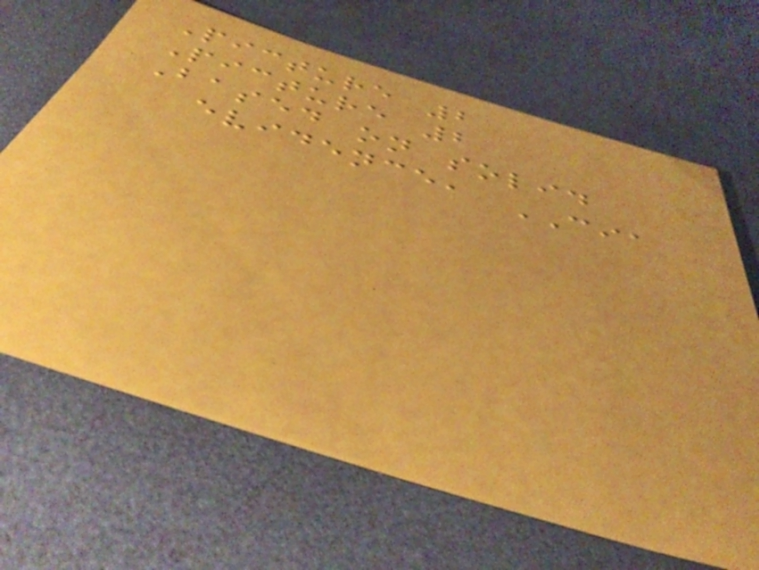Picture 2
Picture 2
Based on solid
evidence, CIA
